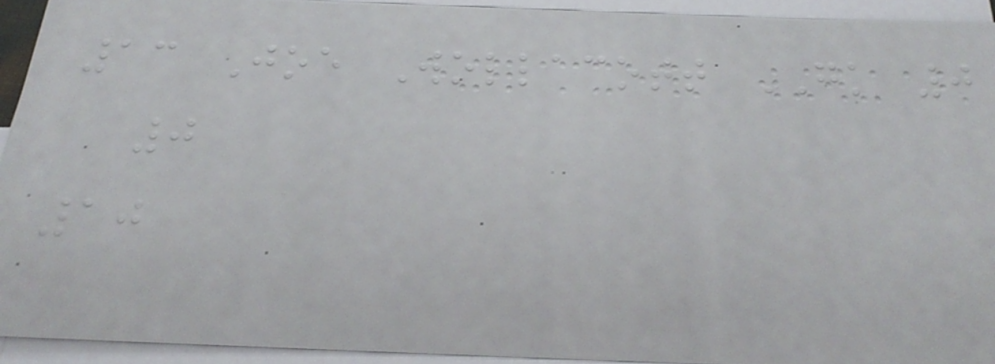13 Joe Wollacott GK 0
0
10
